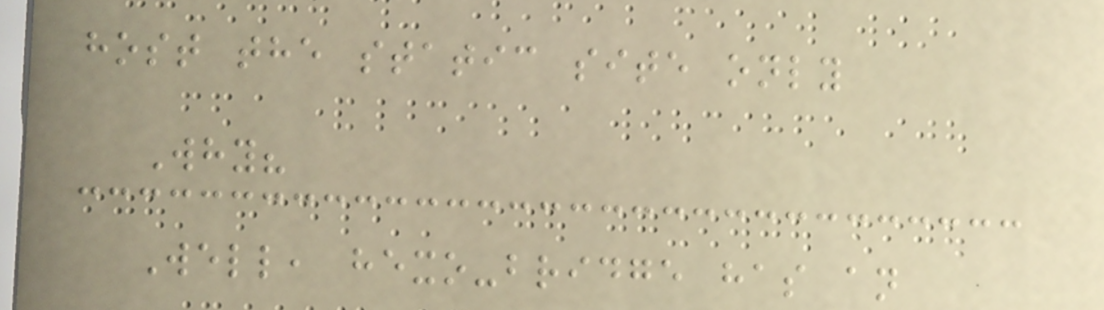host the static site only
Why?
Well, hexo-bridge has an
